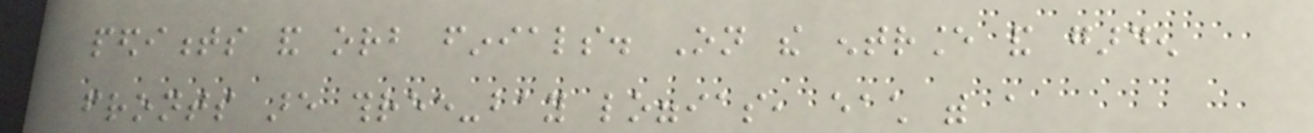pediments and orb finials. On the entrance and garden
fronts are three-bay loggias, each with a
